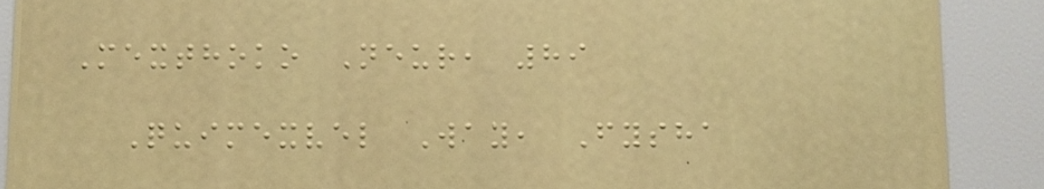Mexthoko Neur, 89
Quimexvel Way, Fysha
